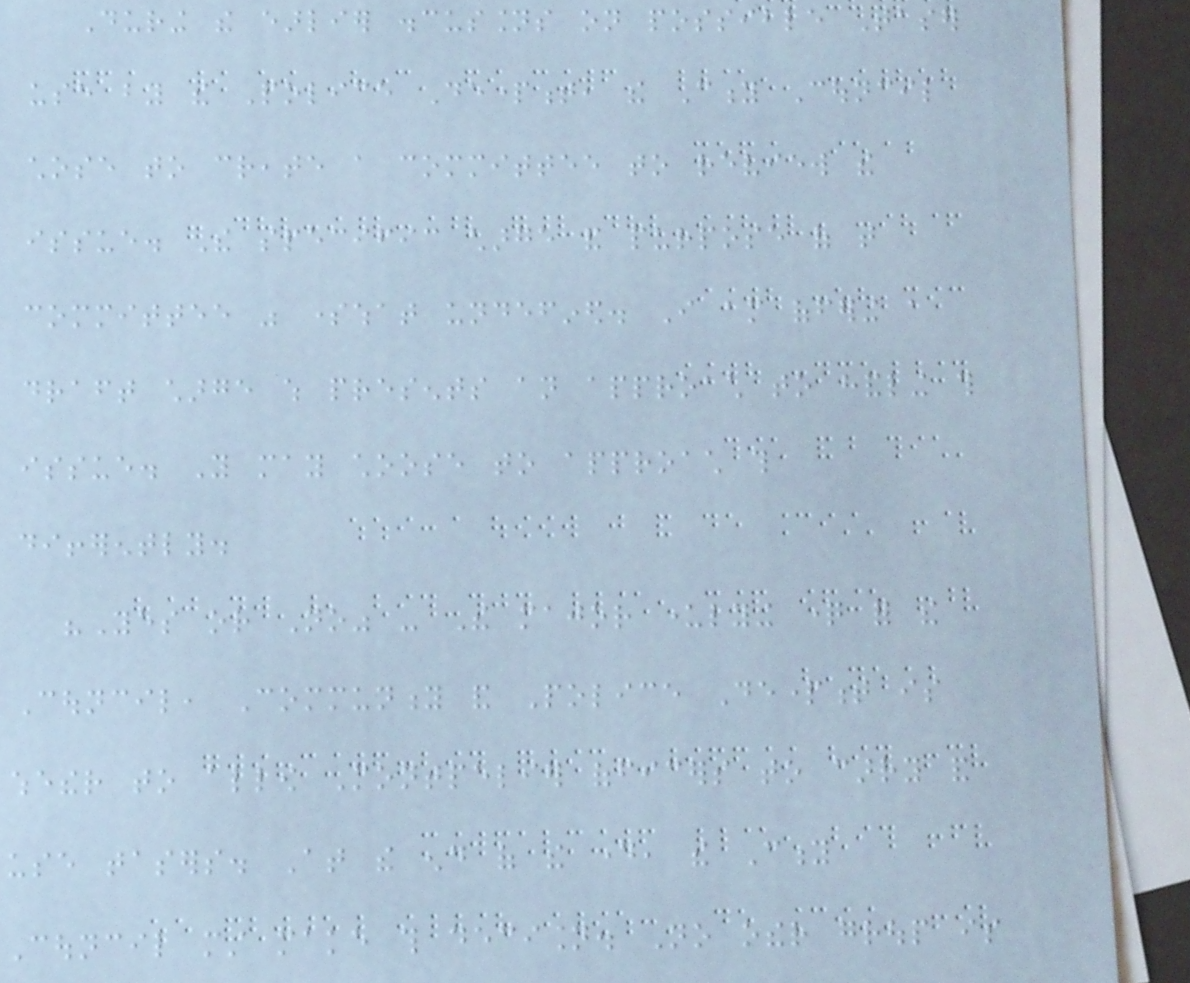During the earlier discussions on possible Taser
use by the Police Department, the City Council
chose to create a committee to review the
issue. The specific charge and purpose of that
committee was somewhat undefined. I am offering a
draft charge which presents an approach to handling this
issue. You may choose to approach this
differently.
"Yes or No" - The major underlying question for the
Council, Community and Police Department is
whether to allow Montpelier officers to carry and
use tasers. At the end of the day, the City
Council must make this decision. No other group is
